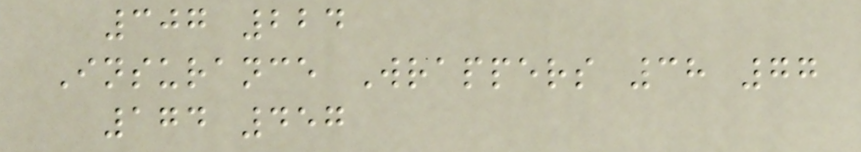307 224
Insurance Wrappers 38 77
174 457
